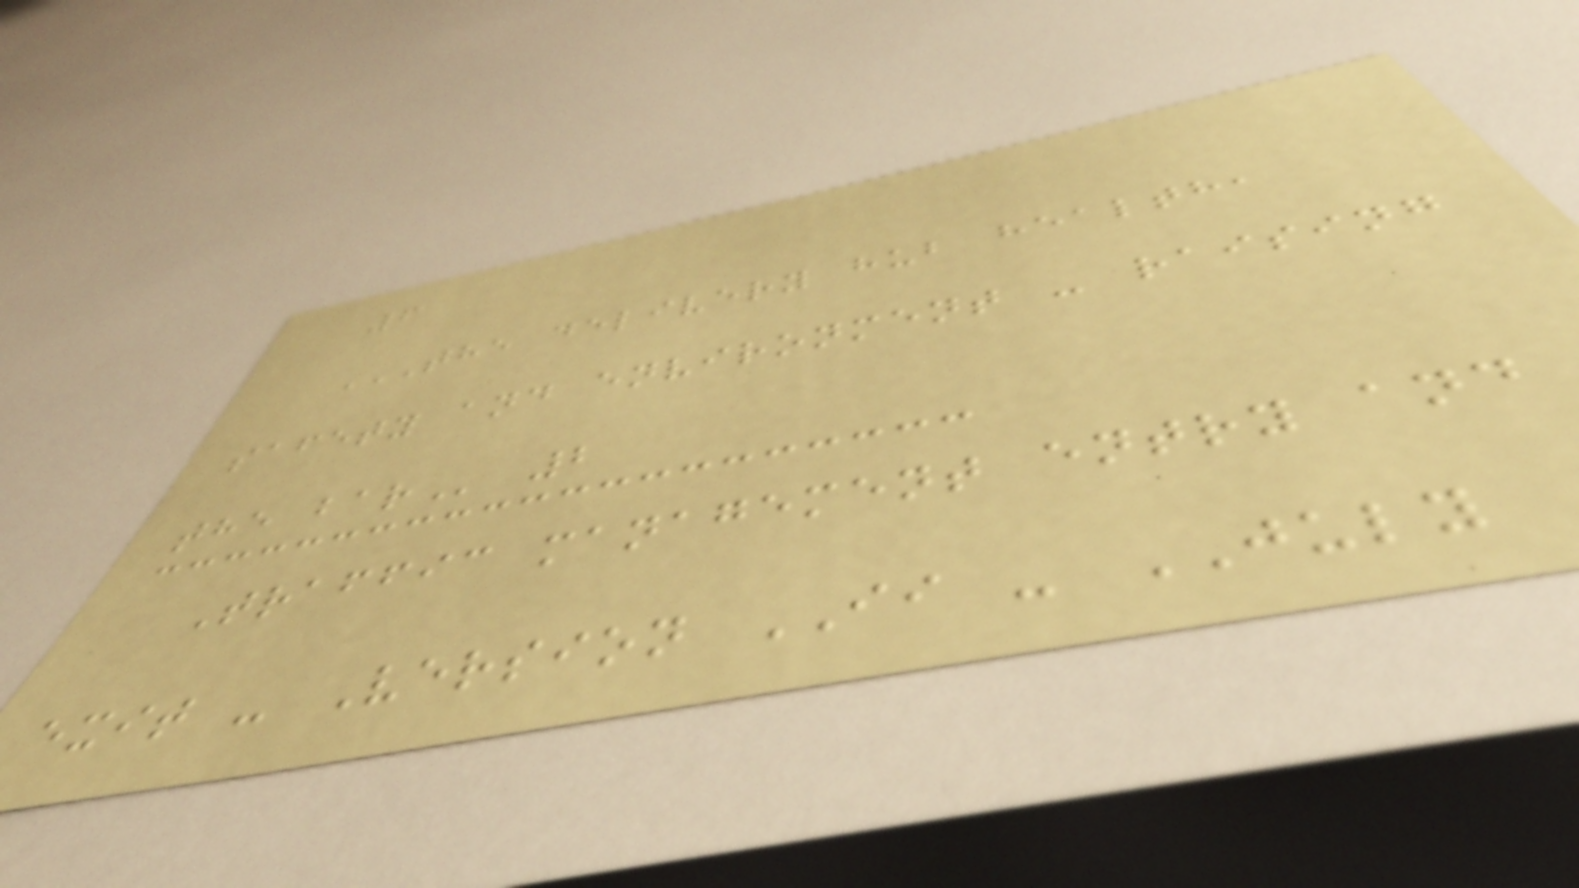6
THE DELIVERY HUB HEALTH,
SAFETY AND ENVIRONMENT - RAISING
THE BAR 2
Traffic management entry and
exit - Version II - JULY
